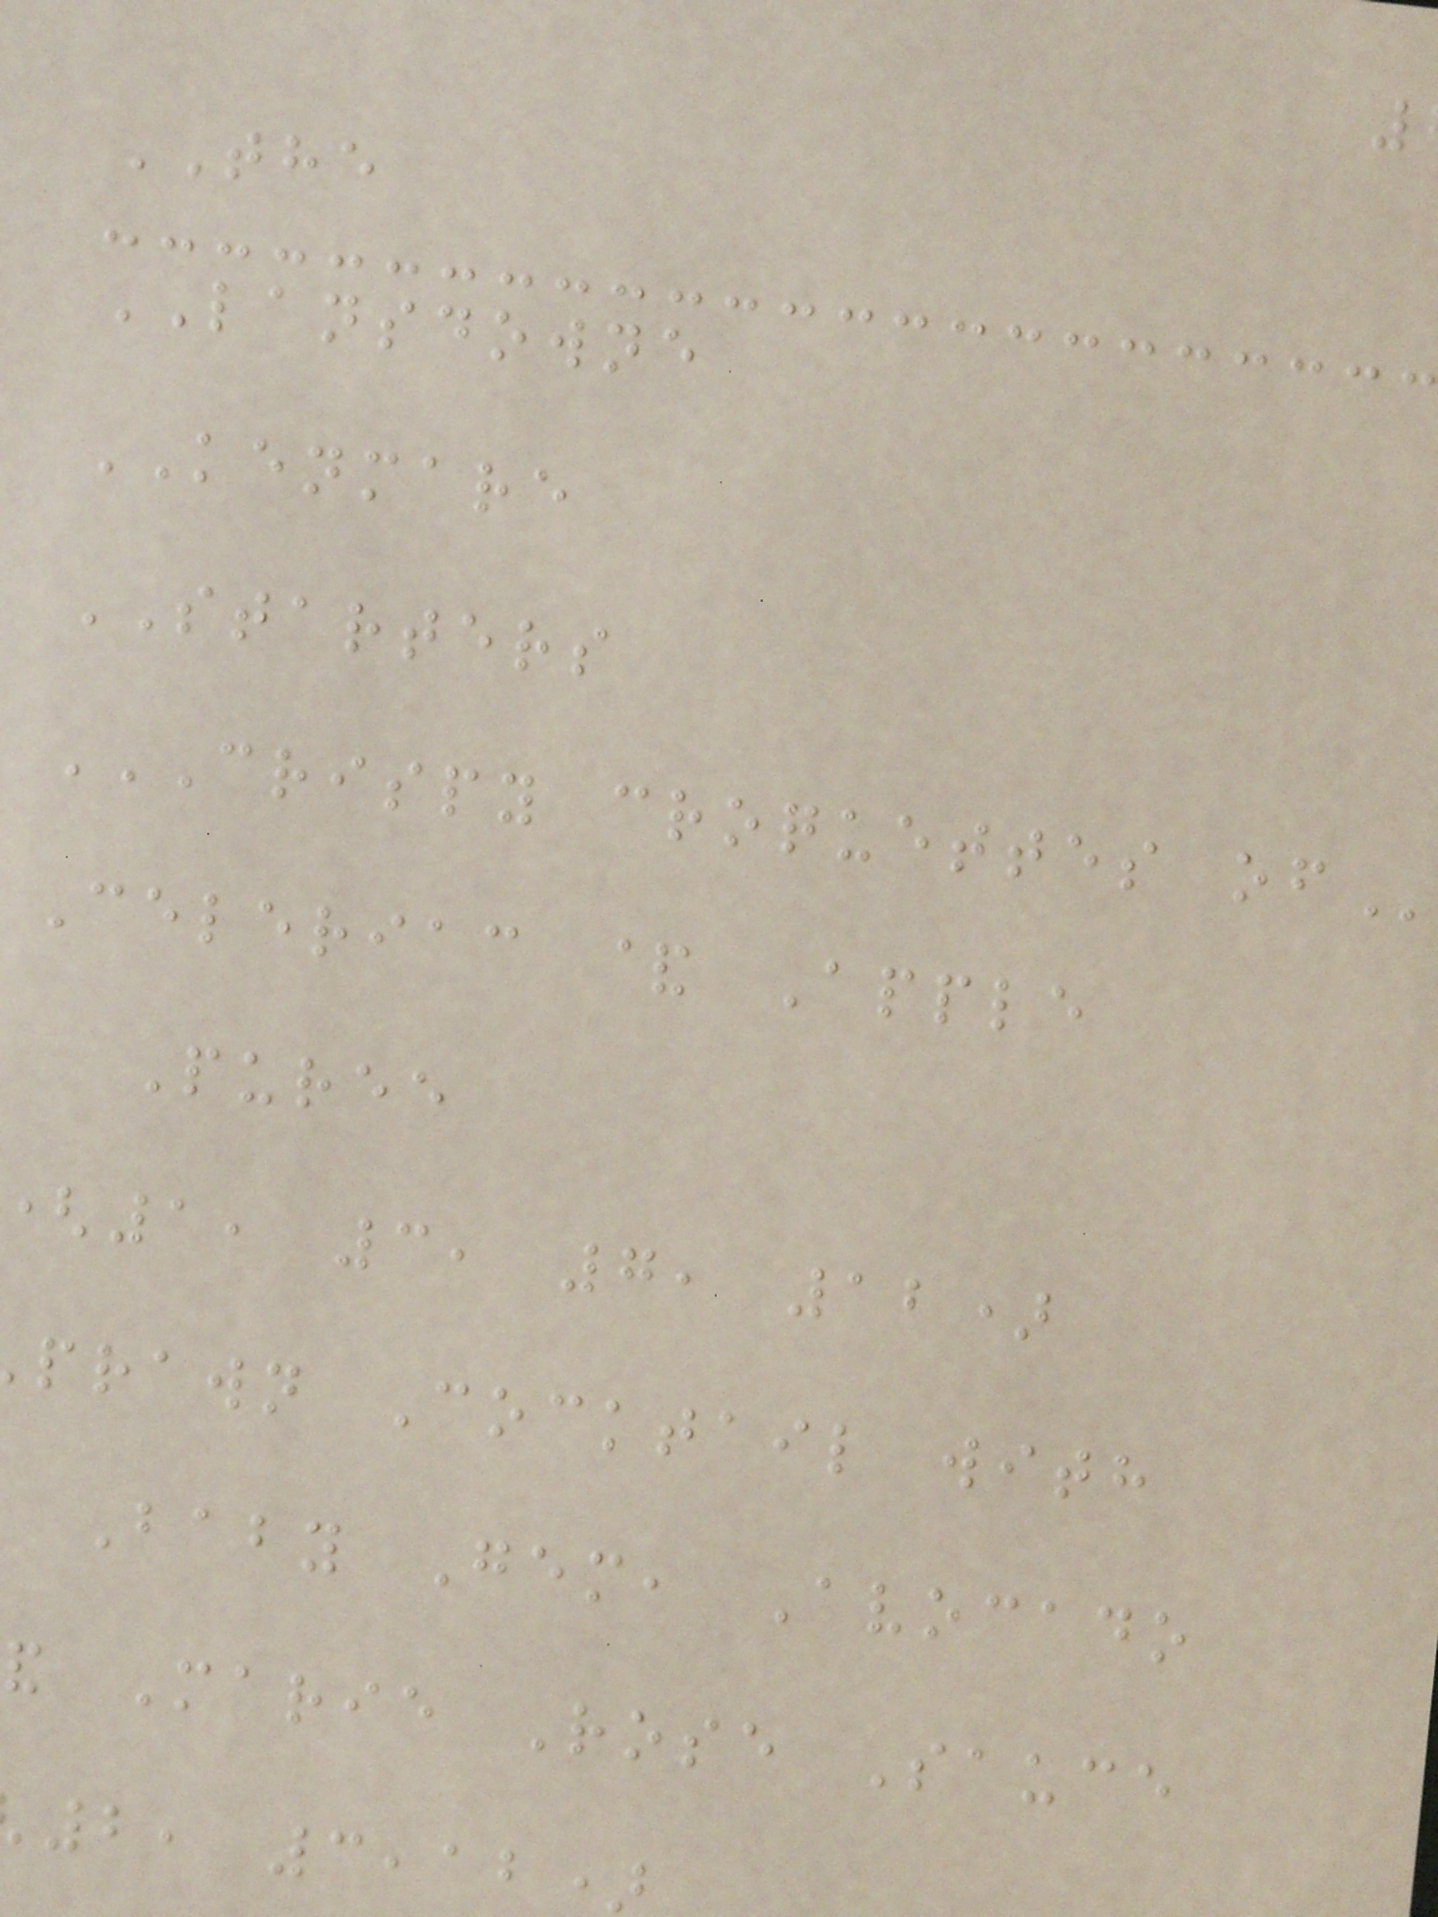THE
LANSDOWNE
KENMARE
STARTERS
Celeriac & Apple
Puree
1, 3, 7, 12)
prawn Cocktail with
Baby Gem, Avocado
Marie Rose Sauce
2, 3,12)
